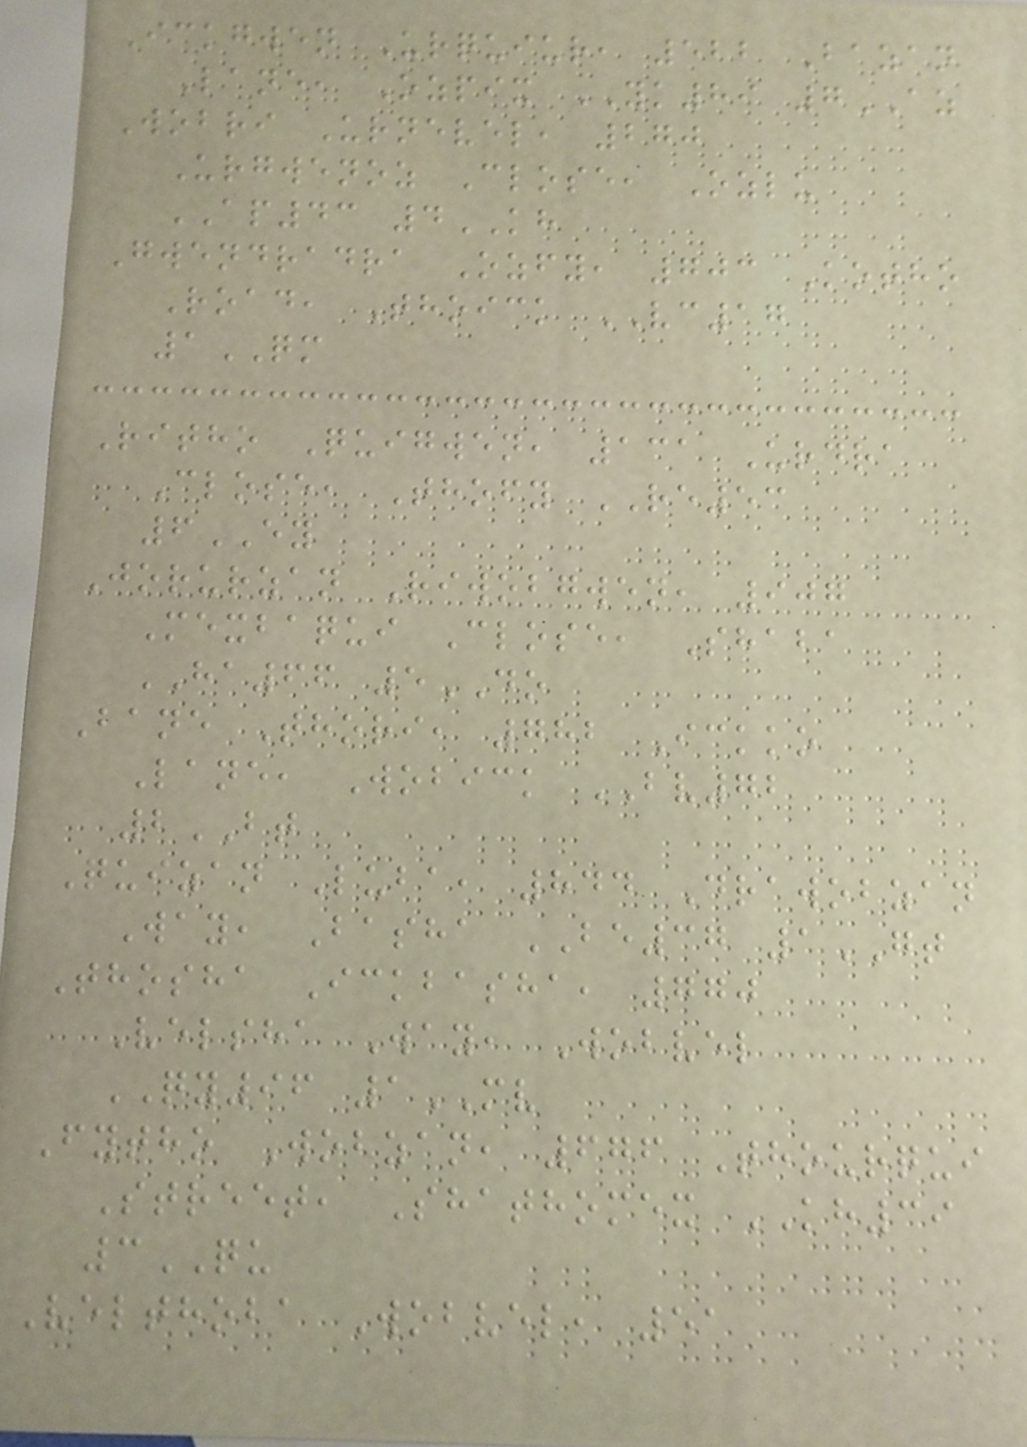Ickgwen Urquiur, 522 Bazan
Lane, Ozpix YK89 7AZ
Wobri Urnevel, 270
Urgwenoz Close, Ozlu
AP43 4KH
Gwendradra Ozfy, 703 Kotho
Road, Thoick VC17
1QM
Ritho Quigwen, 131 Urdra
Close, Thofy RE53
6EY
Jorurzan Riwobgwen, 907
Mexbaqui Close, Shaba
HA66 5DO
Bane Thori, 782 Ickko
Lane, Wobick BV72
2BT
Quizan Luba, 844 Drawobzan
Way, Basha BE37 1GT
Thosha Ickbasha, 770
Velsha Way, Wobvel
QY96 1MV
Fytho Wobzan, 676 Thourqui
Street, Shathomex KH39
3QU
Velthoba Wobvel, 51
